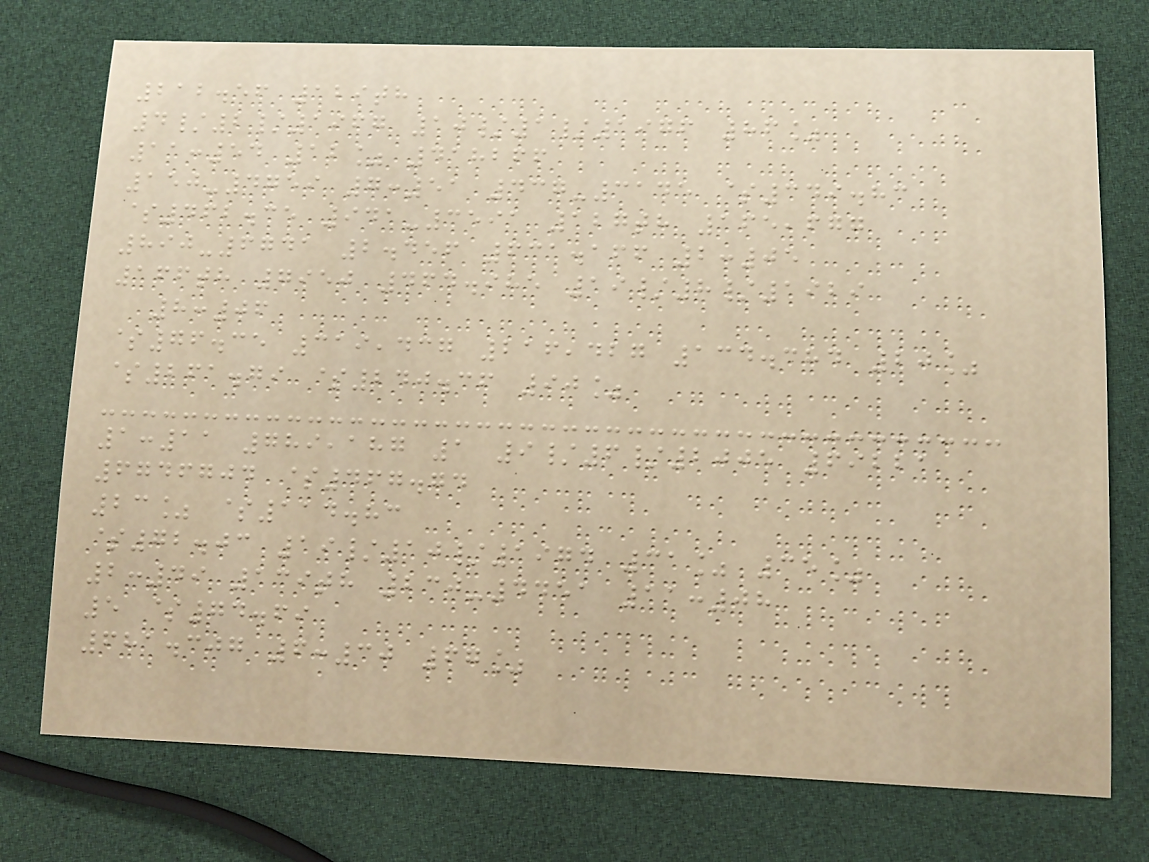212.56 129th
4/2/1967 10/1/1976 86%
11:54 12% 418266
150-4759 7:51 437-3145 $349.83
$462.35 941-3591 127th 165,677
890-6741 2.456 631.166 2:05
166th 7950 464.985 19/8/1929
8:06
$76.35 319,437 216,427 134.384 20%
$261.79 $240.36 90%
1:11 789,187 1 9/6/2005 69221
6746704 $467.74
23% $114.83
$72.03 19/10/1974 31% 35%
2:49 139th 230-4451 11:08
5 $74.69
681.307 6:30 67%
